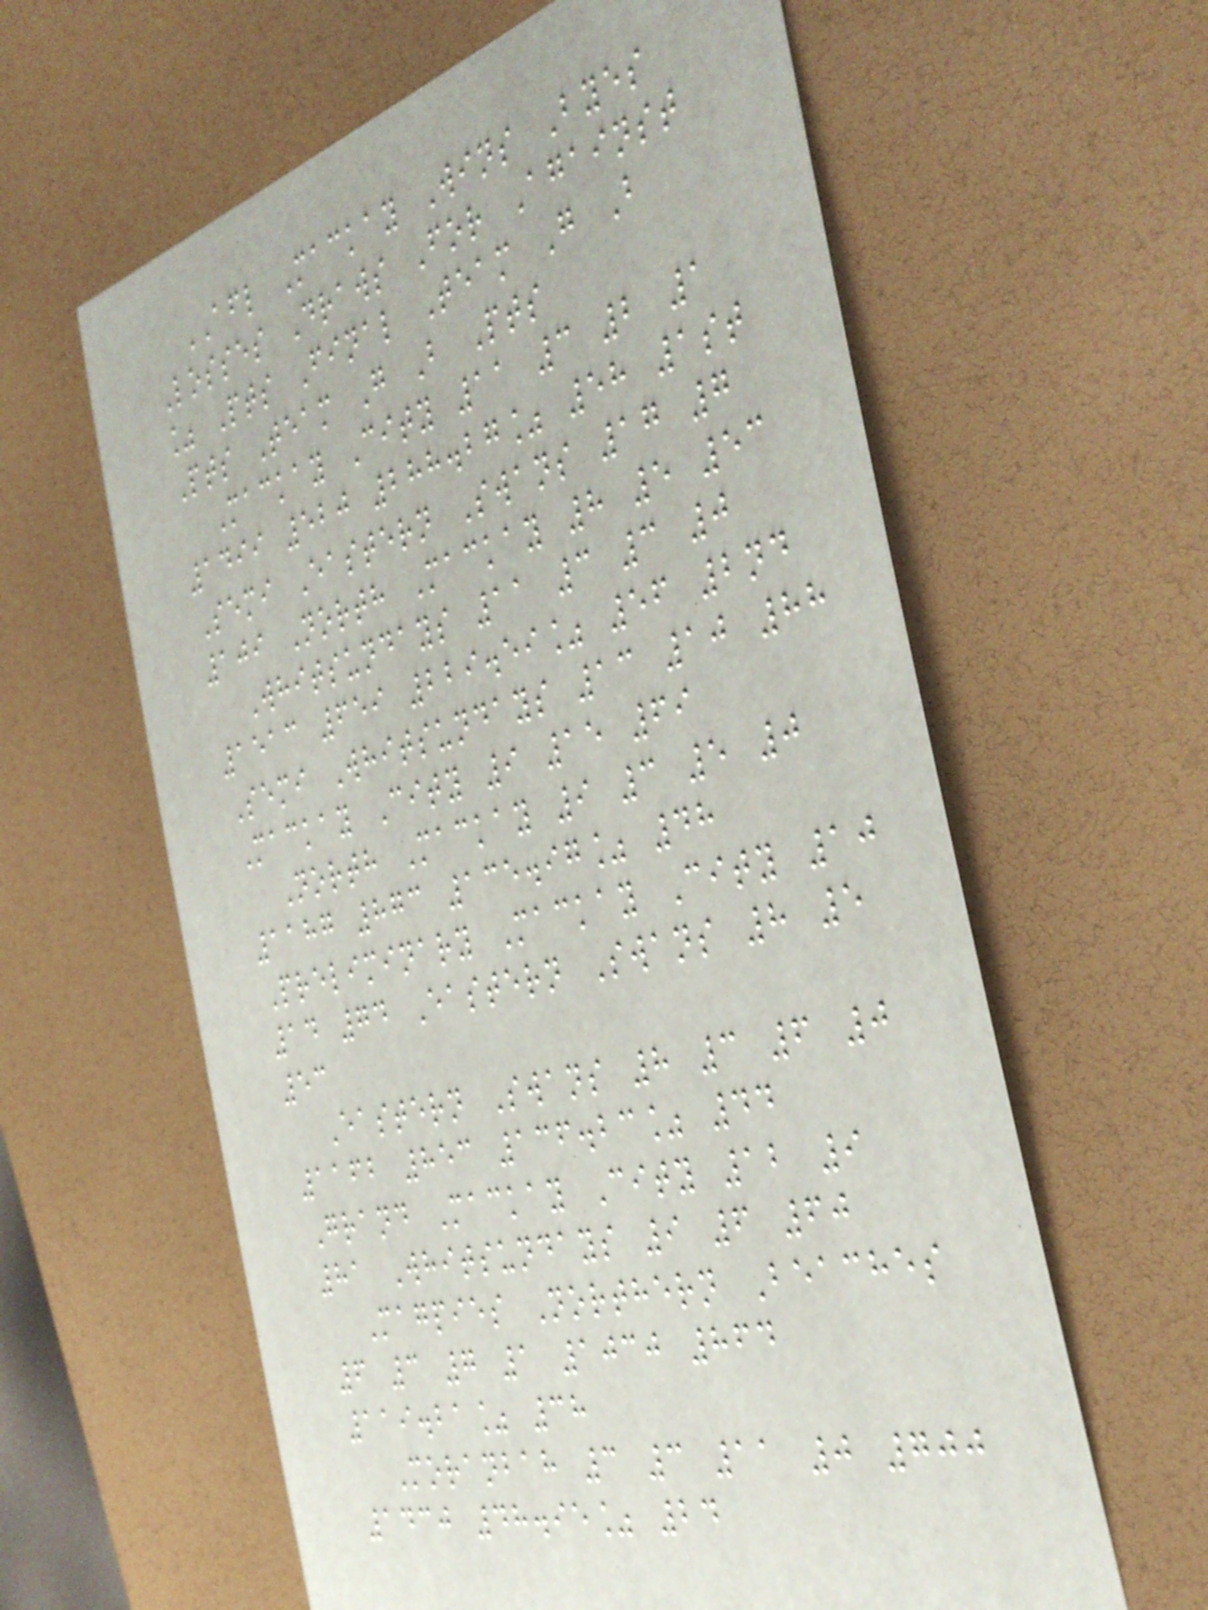AFL Mackay Wins Byes
Losses Draws For Against
% Pts Final Team G B
Pts Team G B Pts
Mackay City 11 3 2 1
1499 520 288.27% 58 1st
Semi Eastern Swans 17 7
109 North Mackay 8 5 53
Whitsundays 11 3 3 0
1513 659 229.59% 56 2nd
Semi Whitsundays 13 10 88
Mackay City 9 15 69
North Mackay 9 3 5 0
1187 873 135.97% 48
Preliminary Mackay City 10
14 74 Eastern Swans 8 5
53
Eastern Swans 8 3 6 0
1162 853 136.23% 44
Grand Mackay City 12 9
81 Whitsundays 9 6 60
Magpies Northern Beaches
6 3 7 1 1030 864
119.21% 38
Moranbah 3 3 11 0 700
1430 48.95% 24
